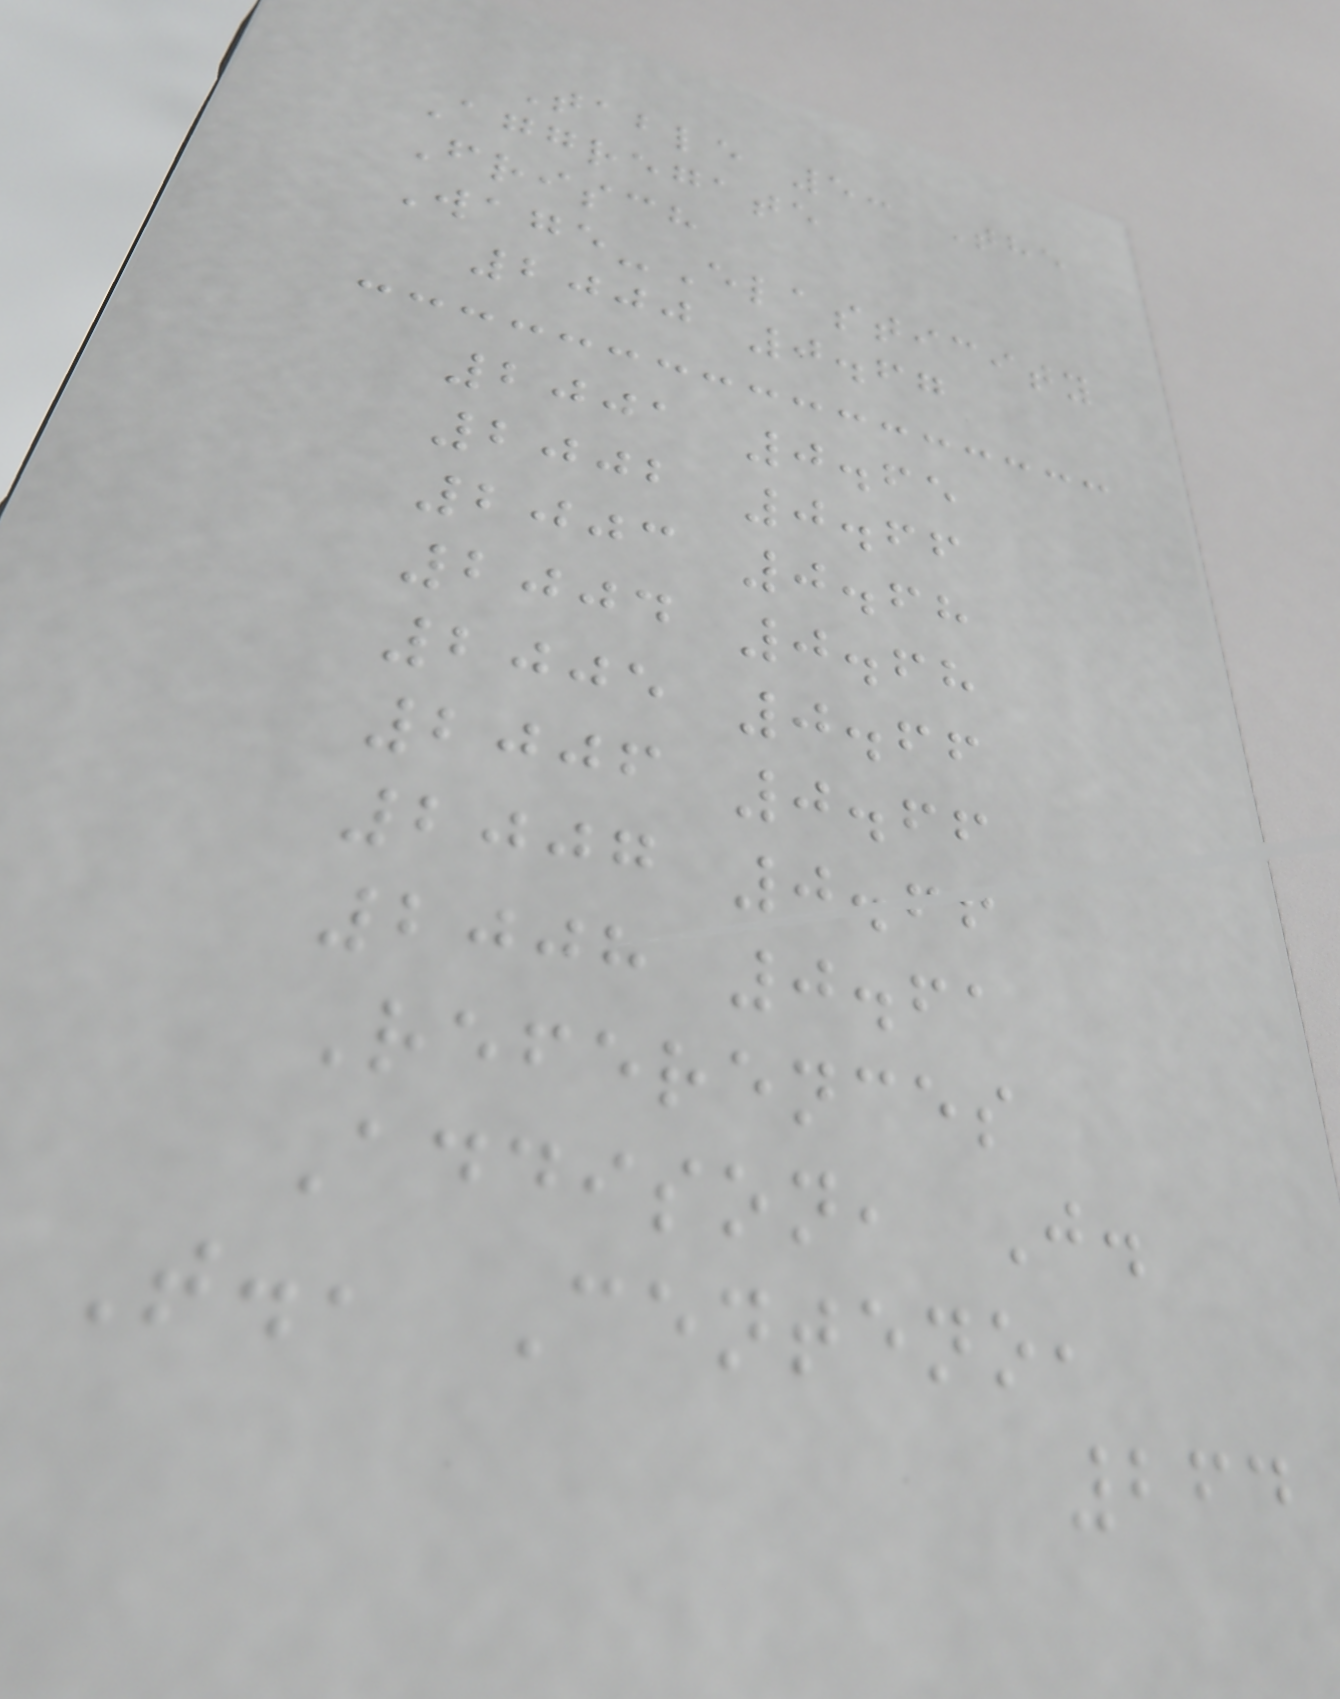Table 5: The
Aggregate
Frisch
Wage-Elasticity
2000 0.67
2001 0.65
2002 0.66
2003 0.68
2004 0.68
2005 0.66
2006 0.66
2007 0.66
2008 0.61
References
Addison, J.
T., Centeno,
264
